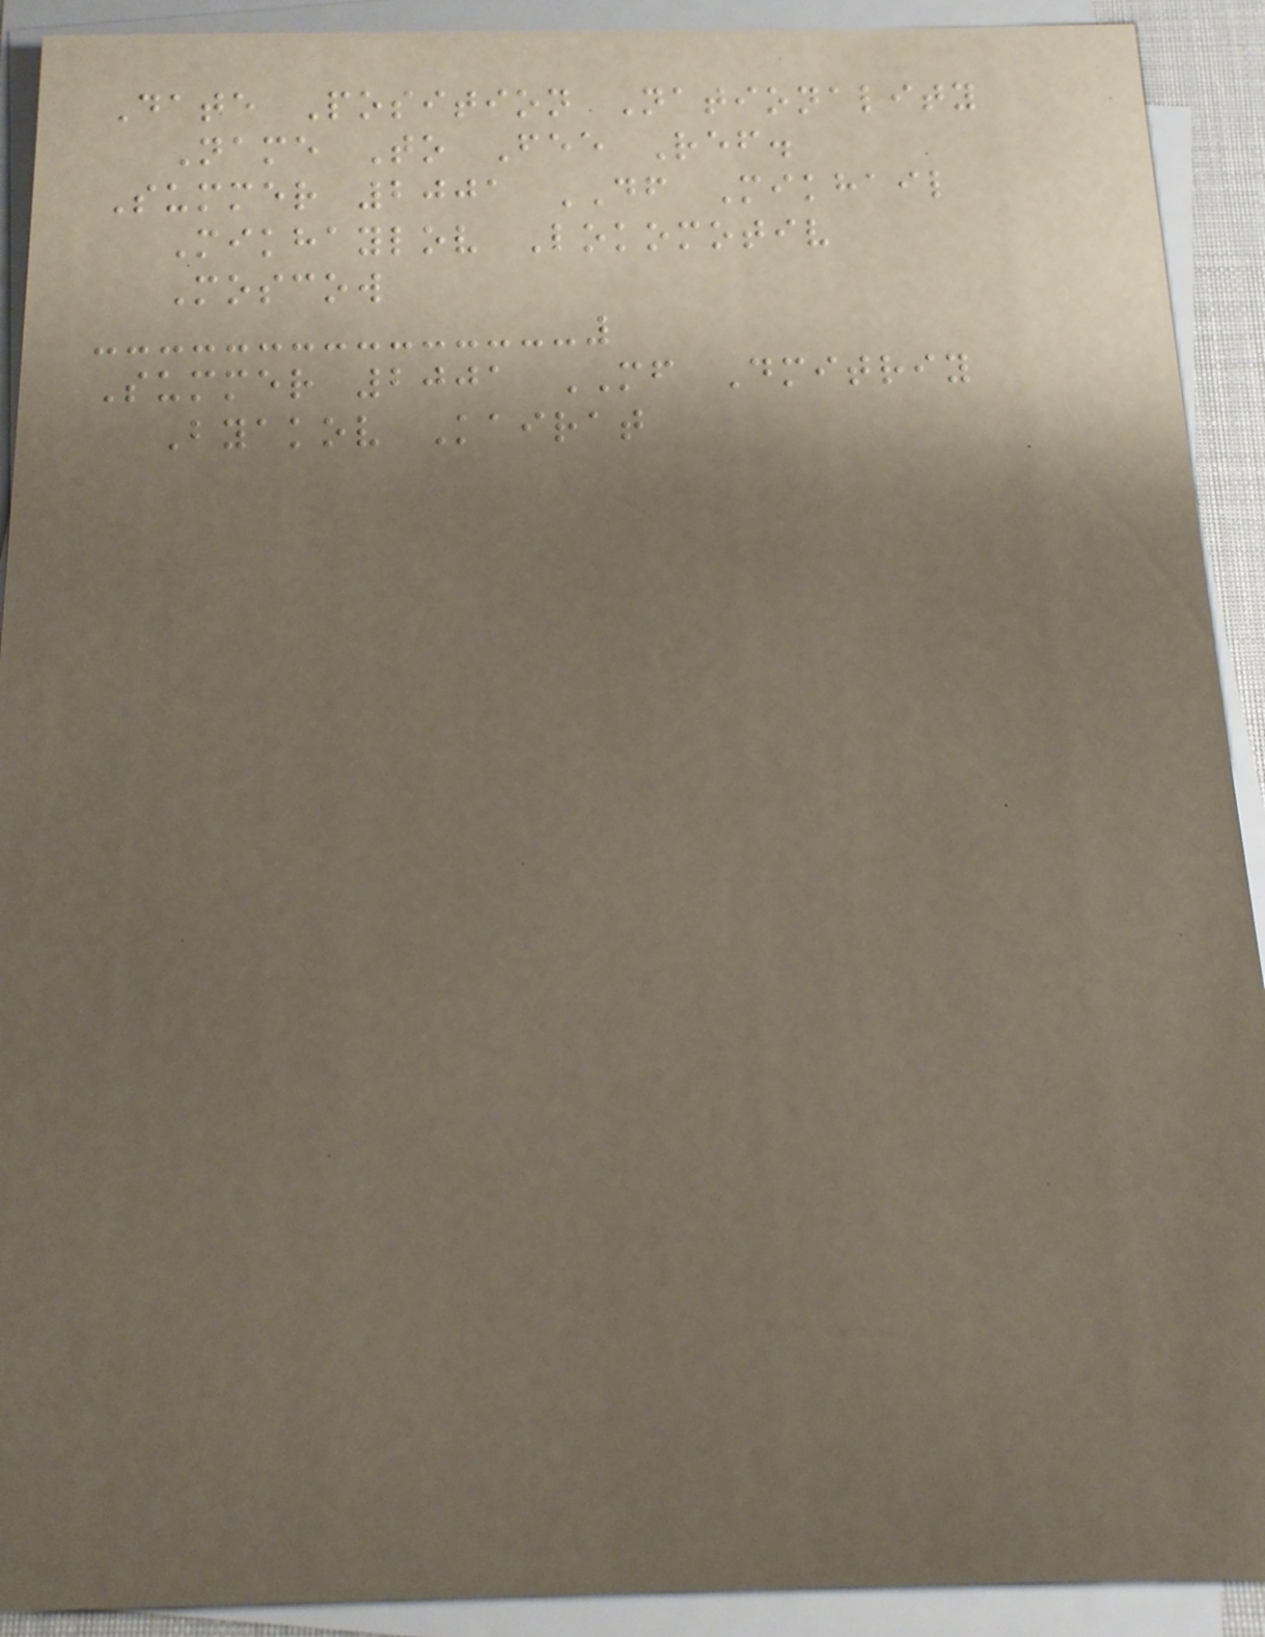Date Position Nationality
Name To Fee Ref.
Summer 2001 DF Mikhail
Mikhaylov Lokomotiv
Moscow
Summer 2001 MF Dmitriy
Byakov Kairat
